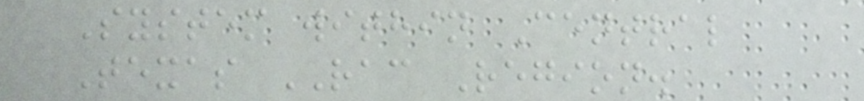System within Central
Texas RAC Region.
